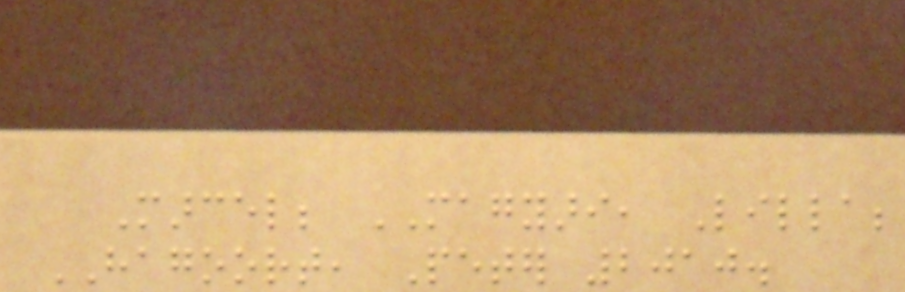Marcel; MAGYARI, Lilla;
HAGOORT, Peter 2010.
